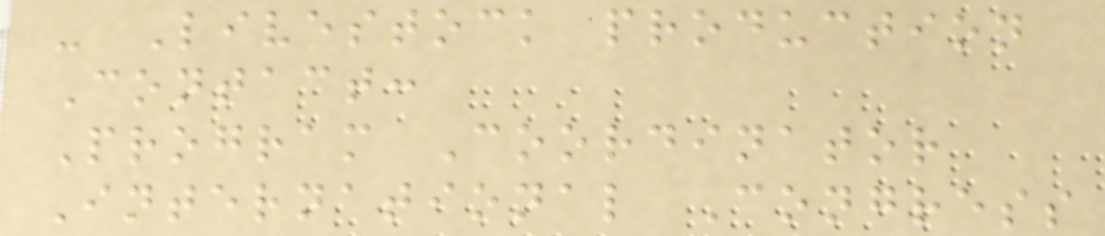- Livestock production
Contact:
Program Coordinator
International Congress
